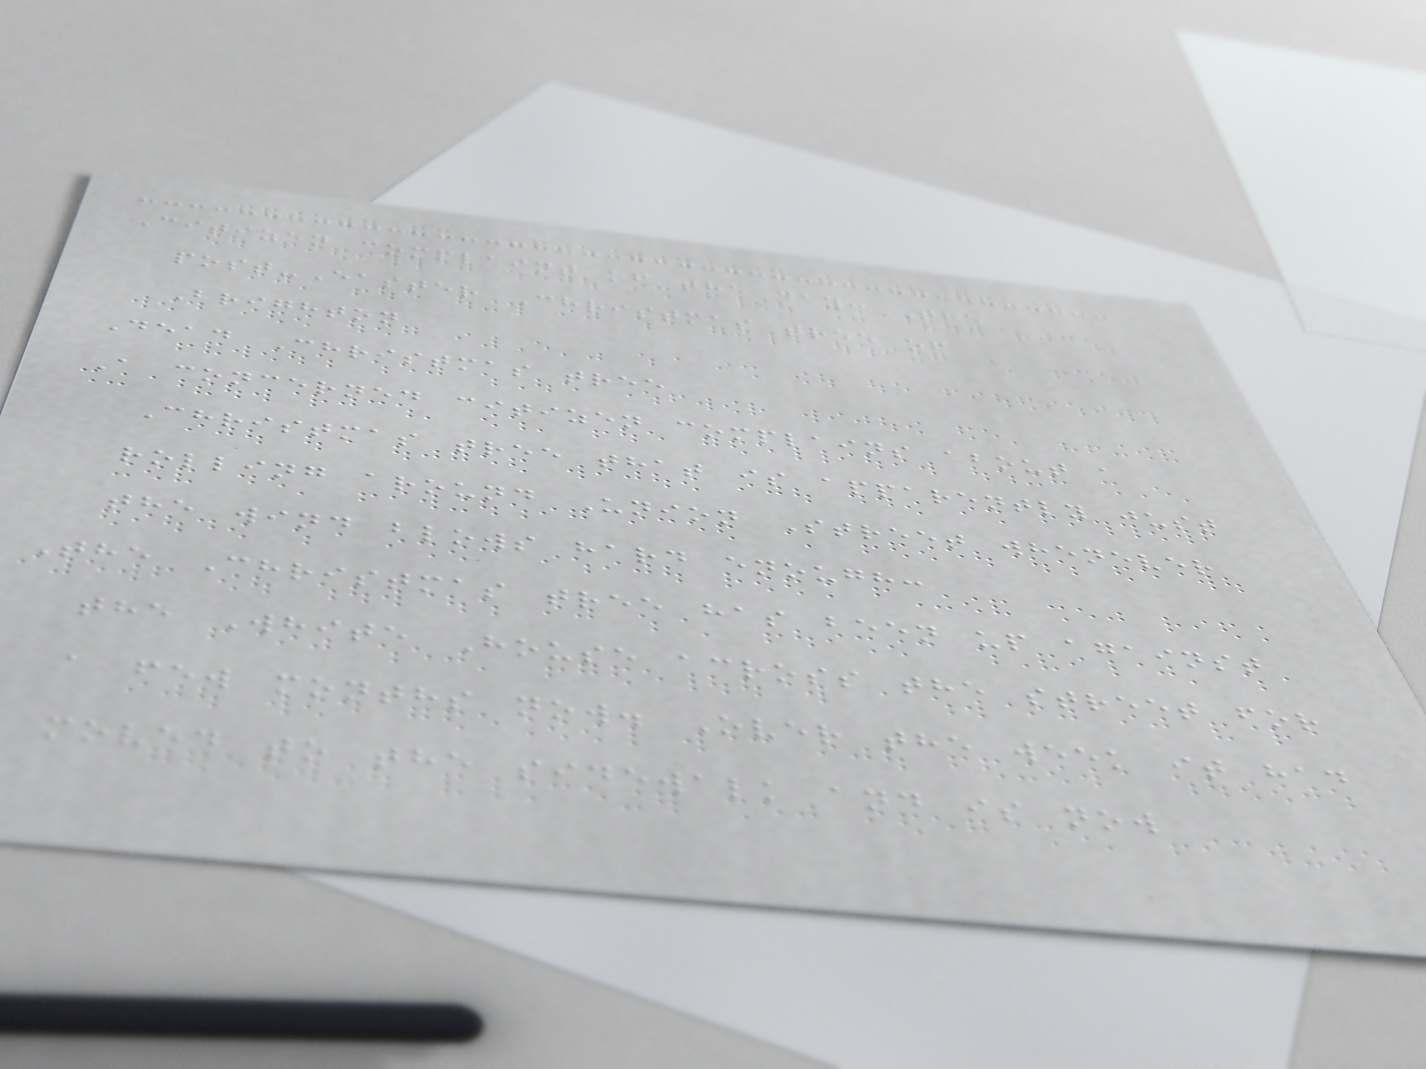Citizen complaint of the day: The
post-Easter Christmas tree of
Brighton
Dead Christmas tree
A concerned citizen complains about a
Christmas tree that is apparently just
rolling around Union Street whenever
the wind blows hard enough:
The Christmas tree has been up against
the White House across the street for
a few months now. Over the week it had
moved to the sidewalk and is now
